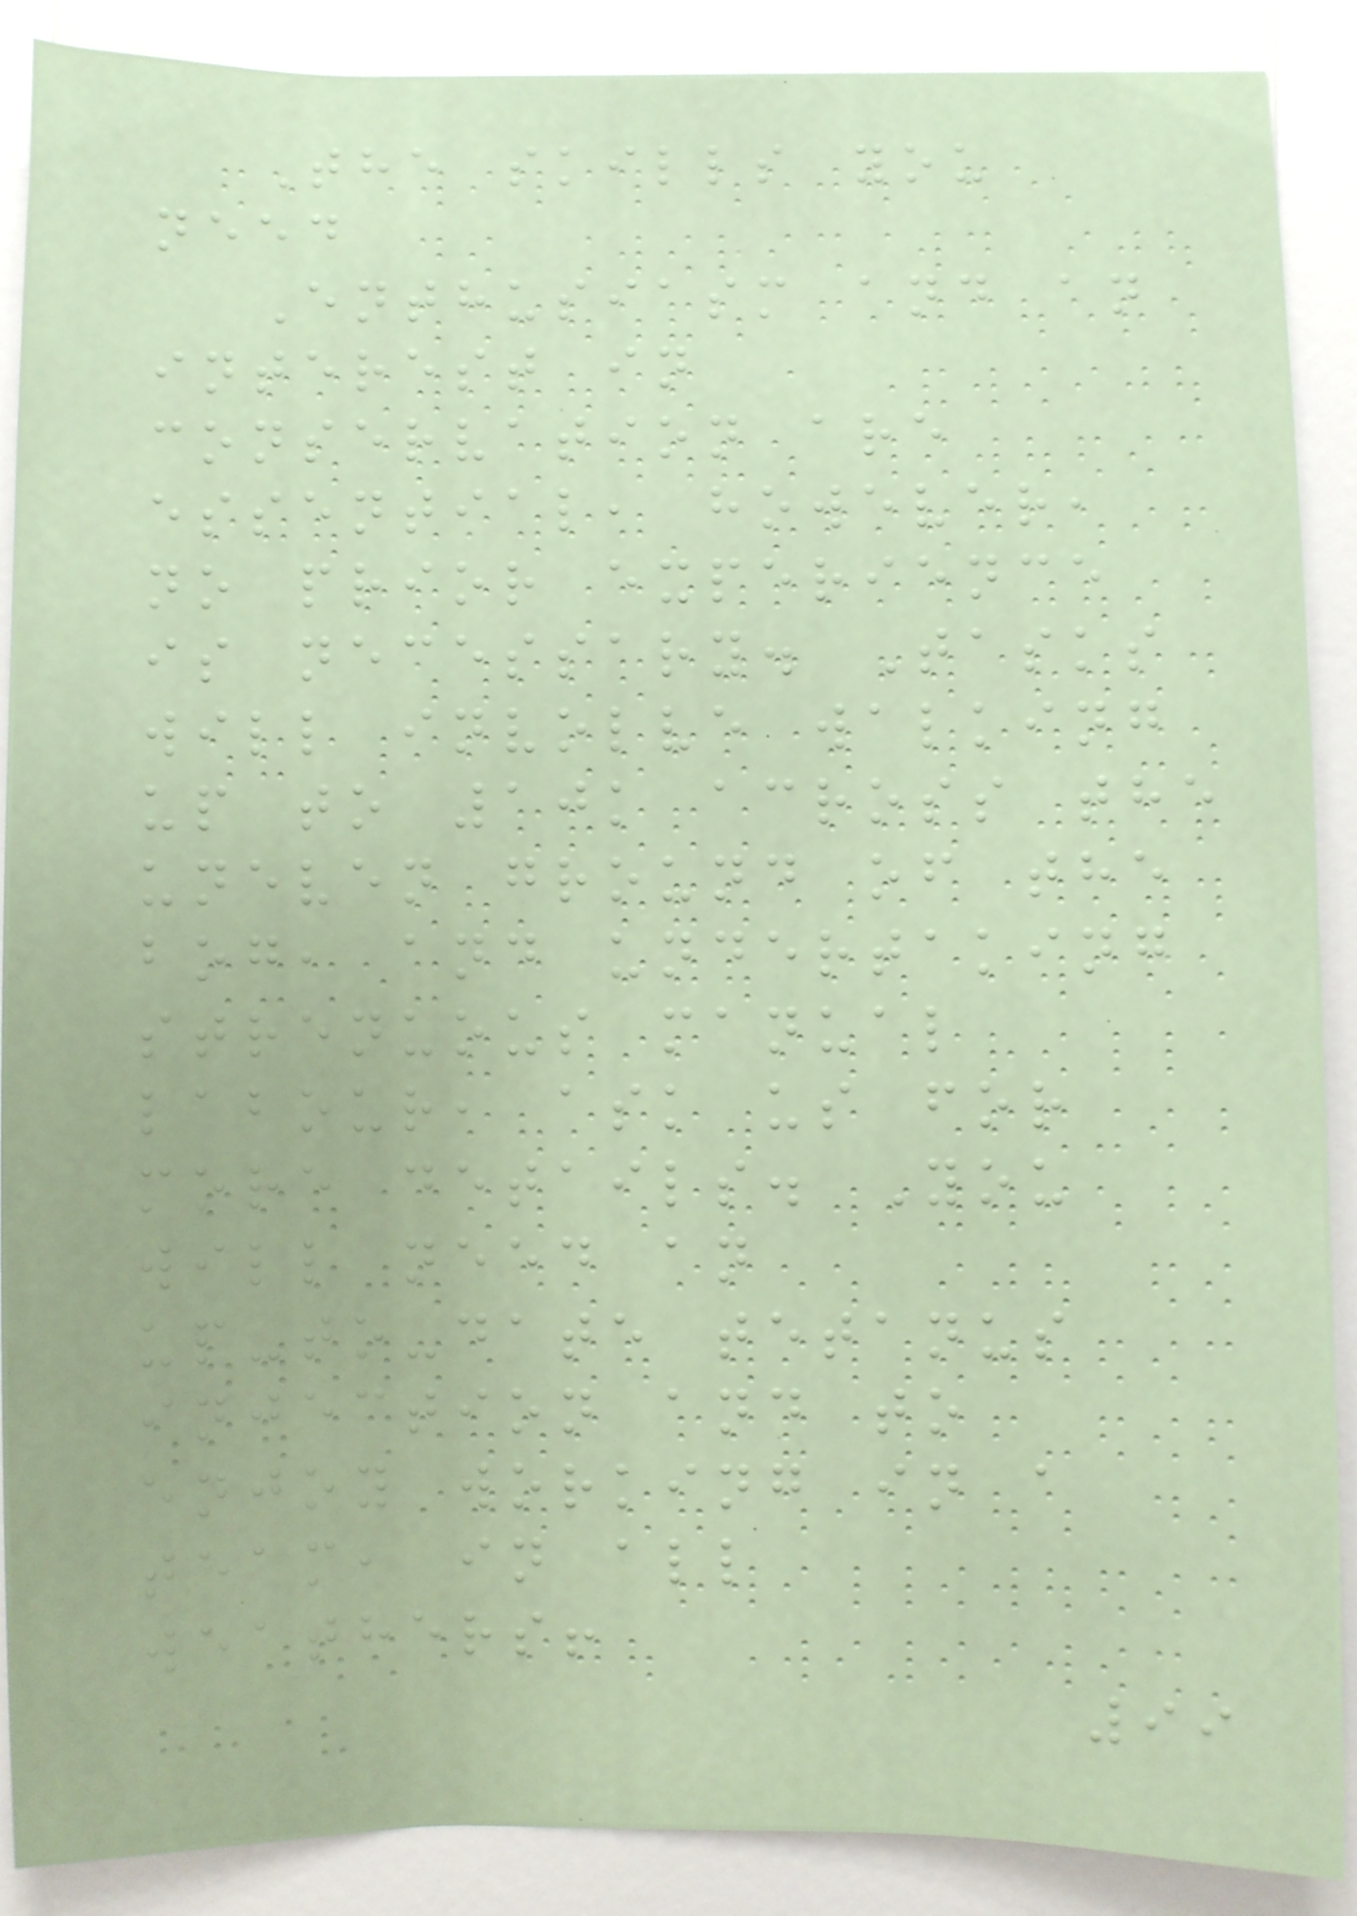The skills you
need
Enthusiasm and an
interest in
conservation are
essential, however,
no prior experience
is necessary. Tasks
will involve walking
up to 10k across the
uneven ground of the
bog, and undertaking
strenuous manual
labour, ask us for
more details. You
will need an
up-to-date tetanus
injection and to
enjoy working in a
team, in all
weathers!
99
